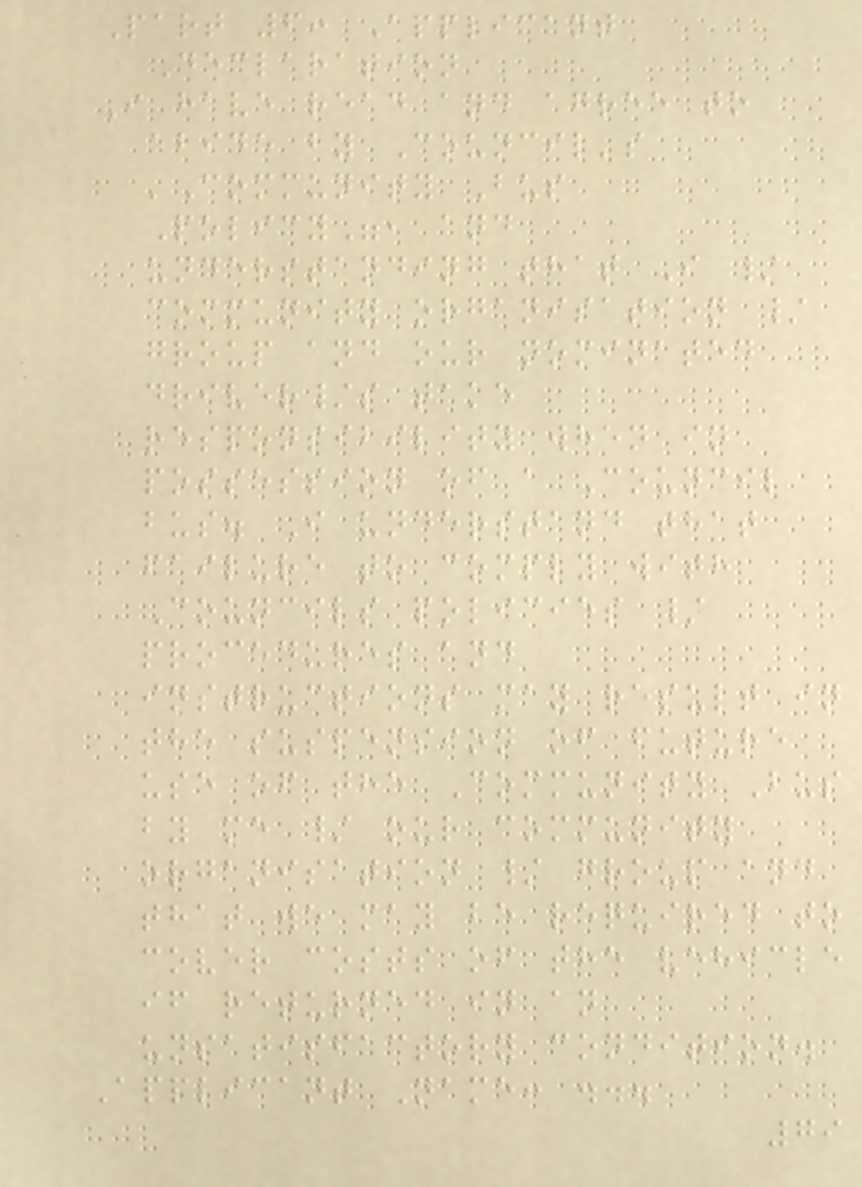Part 6: Applicant
Declaration
I have read and agree to
abide by Council's
'Community Bus
Policy", and
understanding that I /
community organisation /
group and our nominated
driver/s take
responsibility when in
possession of a Council
bus. I understand that
failure to comply with
Councils policies /
procedures and
instructions may result in
the suspension of future
use of the Community Bus
by me / our community
organisation / group and
that we may be required to
cover costs of the vehicle
if returned in an
unsatisfactory condition.
Applicant Name: ...
79
